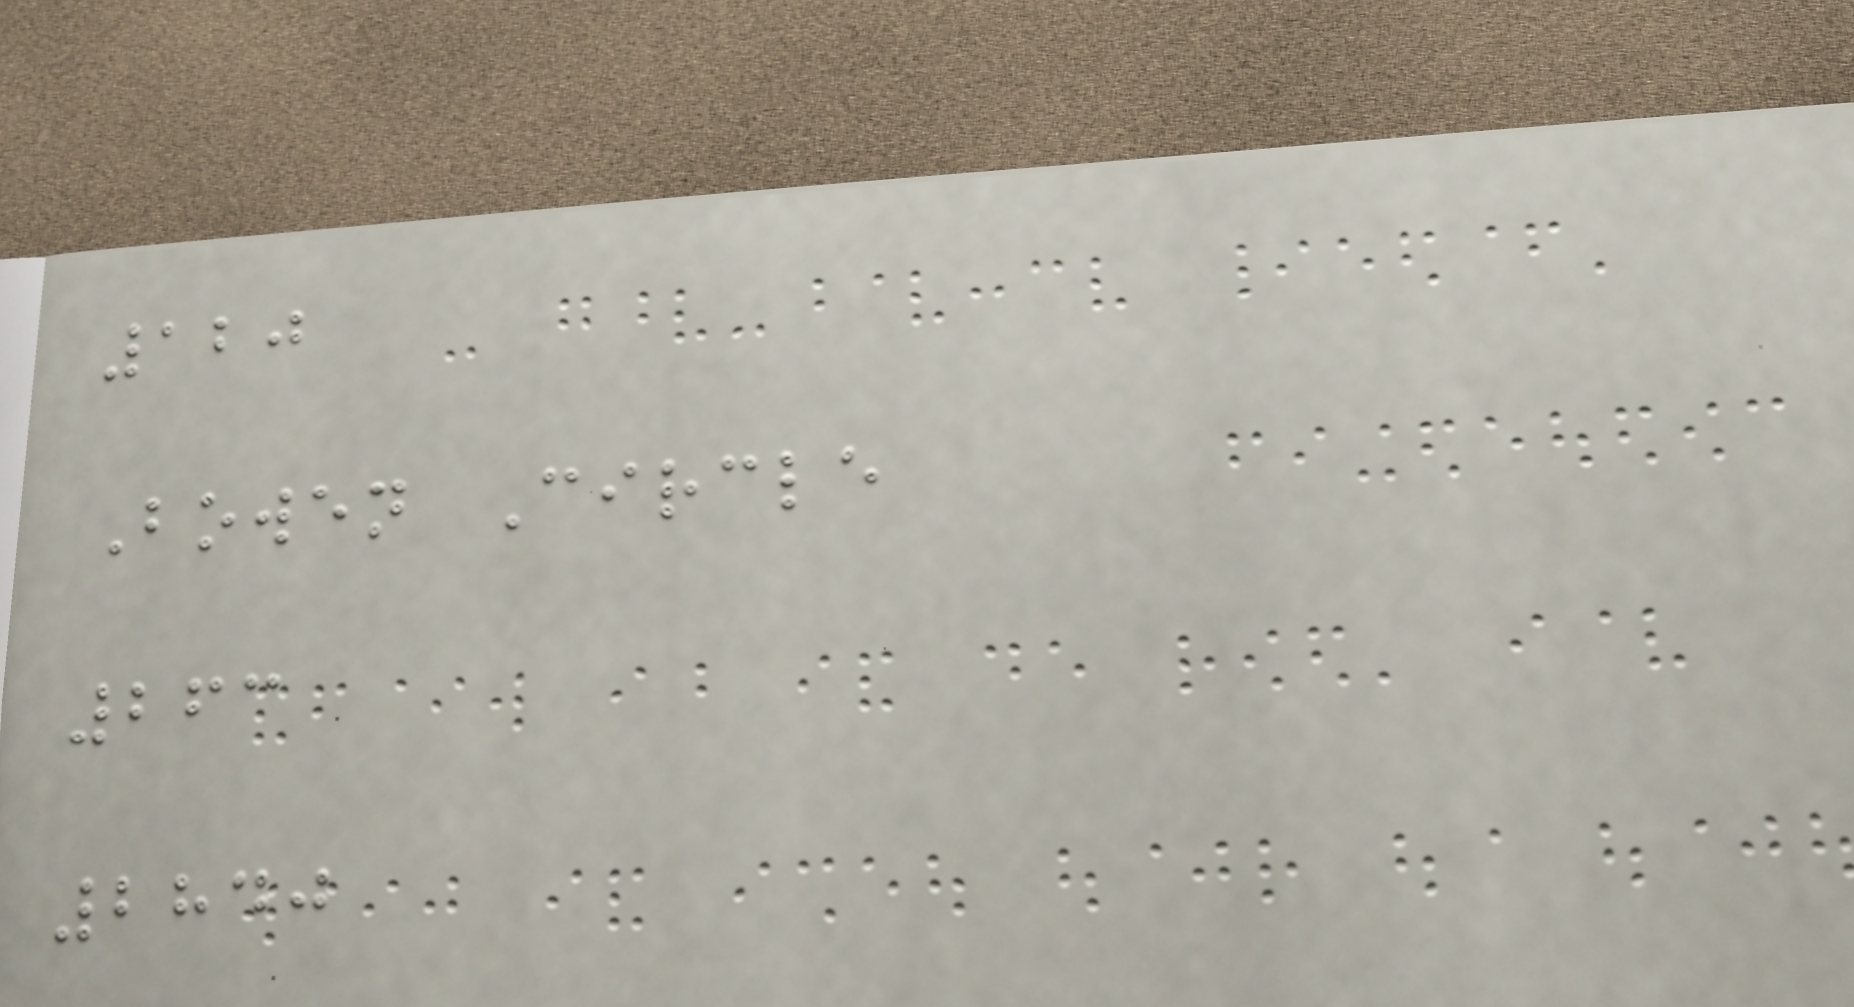120
Bowen Circle
263
2840
